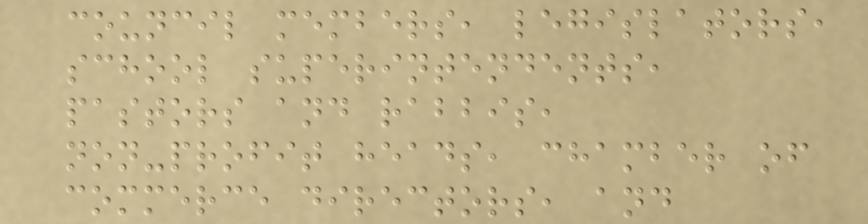council members, legislators,
school superintendents,
pastors and rabbis,
non-profit heads, chamber of
commerce directors, and
